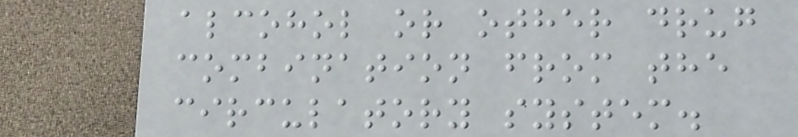alcohol or other drug
combination from the
circulatory system.
